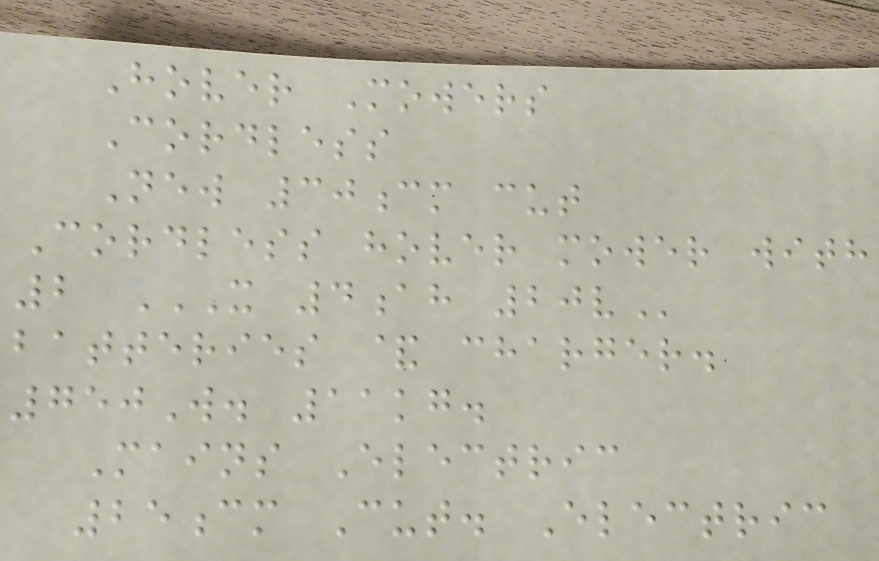Hover Mowers
Cordless
New 30cm cut
Cordless hover mower with
2 X 4AH 20V
batteries & charger.
750W. 11kg.
Mains Electric
25cm Cut. Electric
